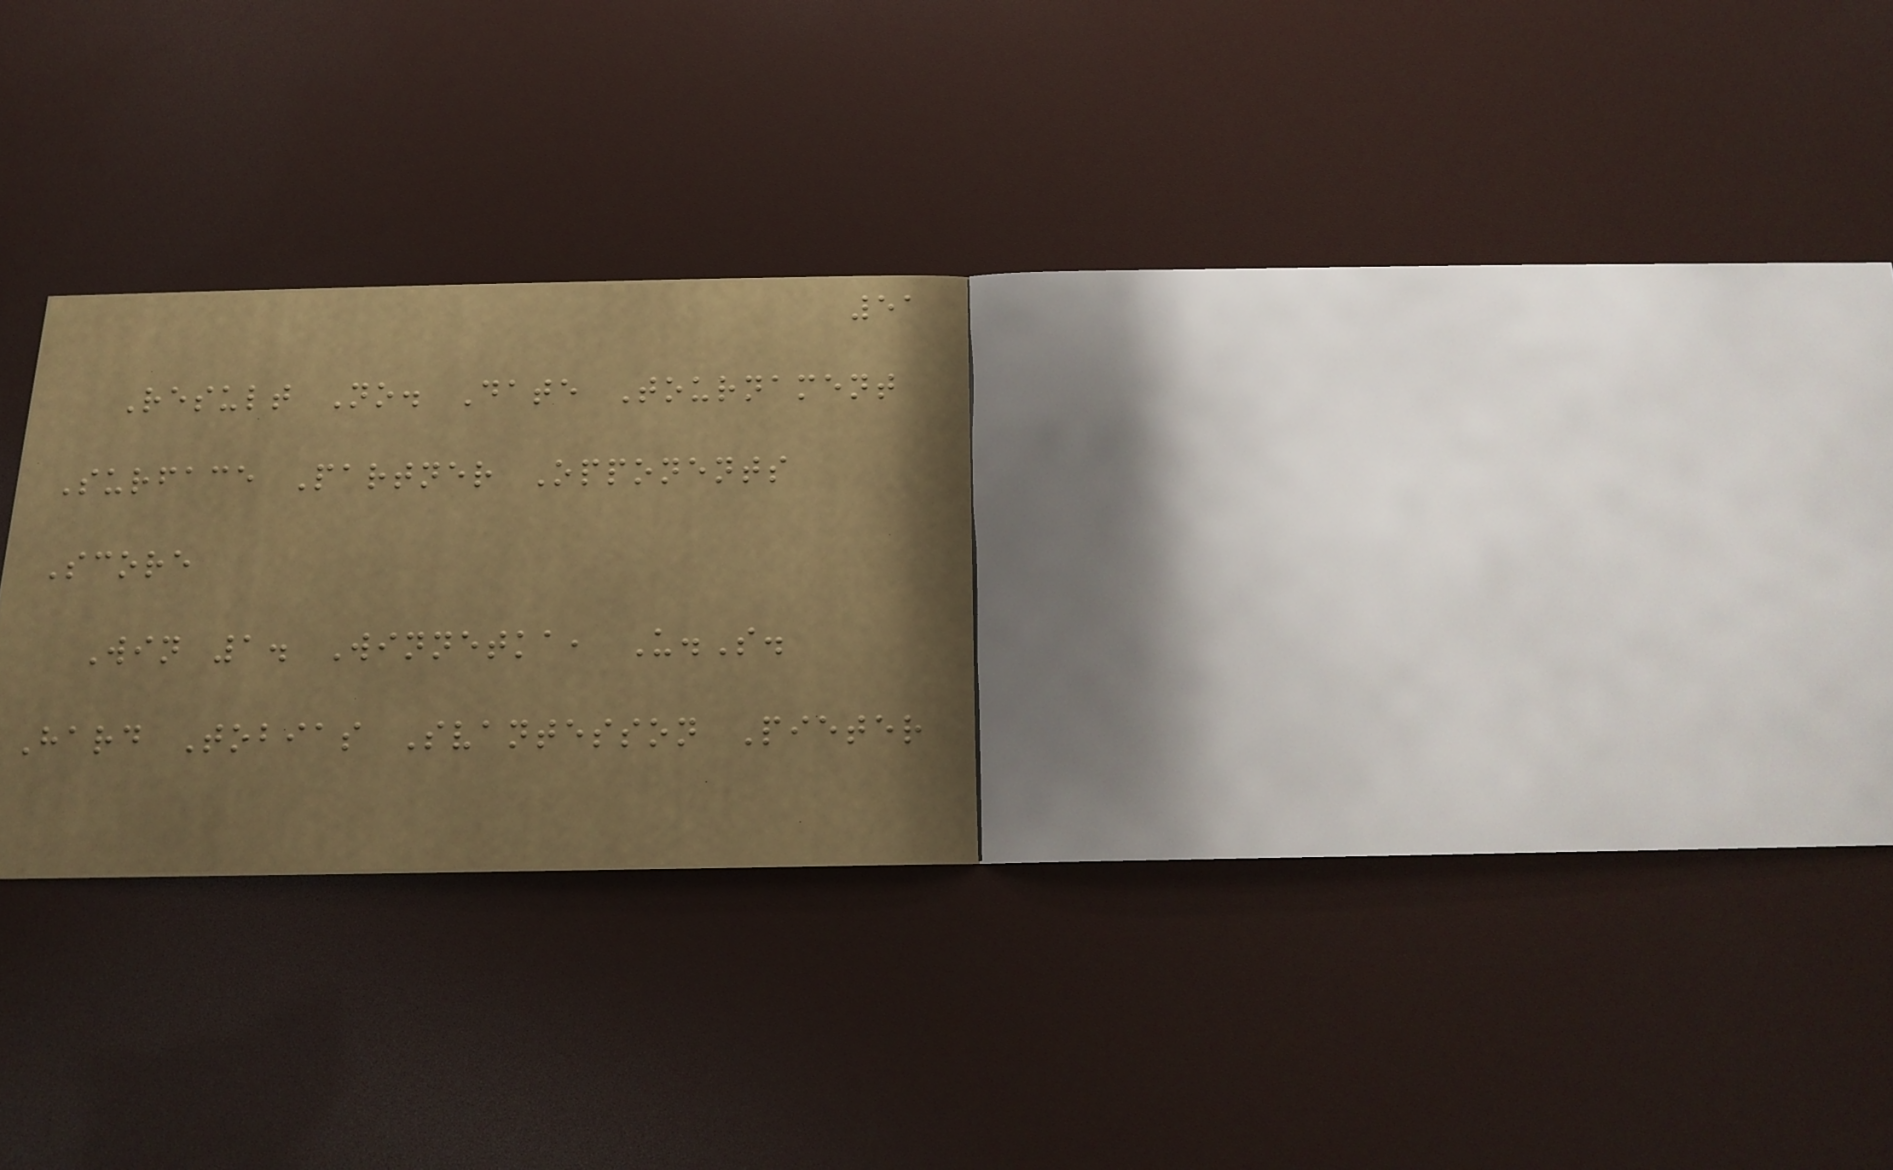51
Result No. Date Tournament
Surface Partner Opponents
Score
Win 1. Winnetka, U.S.
Hard Tobias Svantesson Pieter
